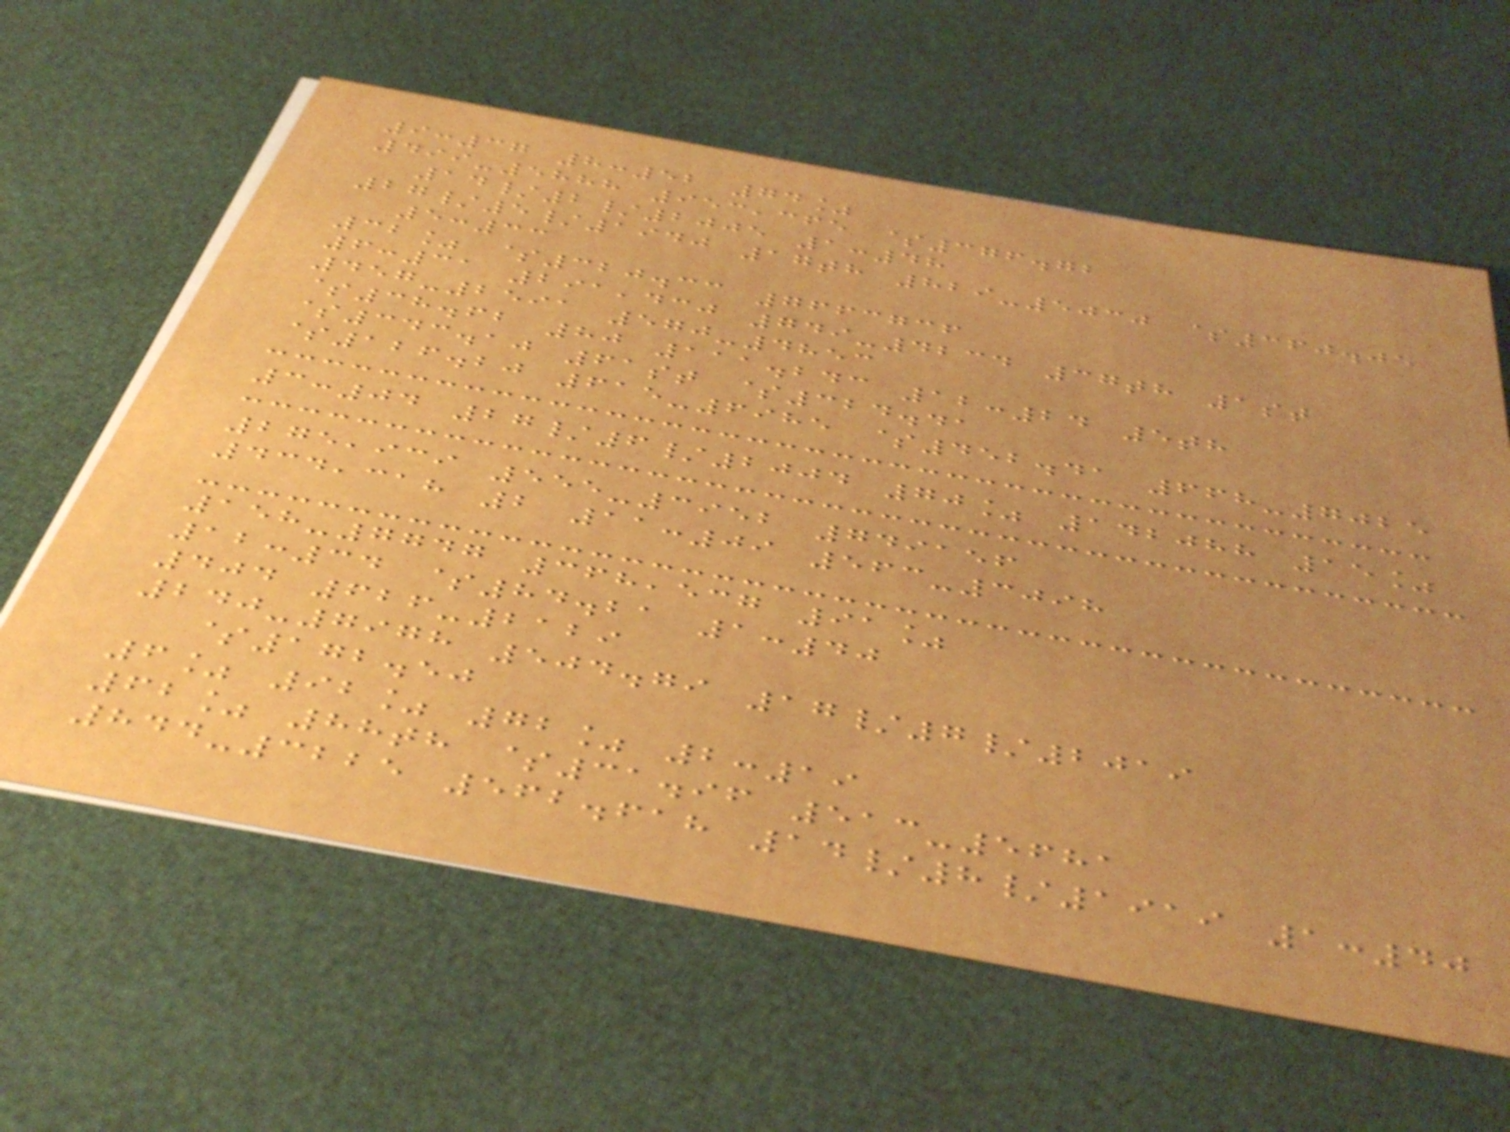9:37 8:52 74%
499-5888 953,365 $376.72
14/2/2005 1:48
27/5/1940 17th 829-5030 $360.05
5:33
32% $320.33 7663736
6:31 291,430 749-4234 37th 1st
457-2591 570-4853
$38.62 80 111.243 12:24 5th
$343.10 61st $324.41
$126.20 615-6985 $452.41 668-7025
3:04 27/6/2004 70% 142088 15%
275,939 555-3952 749156
434,318 2 11:09 563-3098
158-7747 368,537 91%
12:34 $84.21 1:40
404 626-2129
240-7978 504.79 17/7/2019
$172.50
6% 92% 72% 2:19
62% 88th $31.96 513-5681
844-3225 562.618 14/8/1919 1:40
